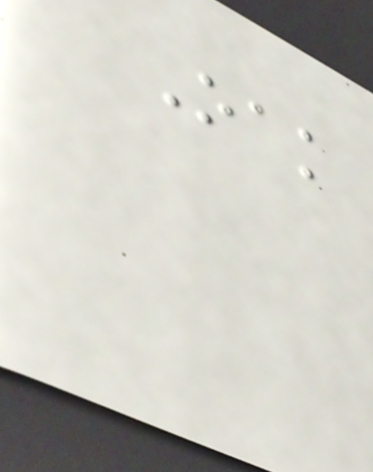Oak
